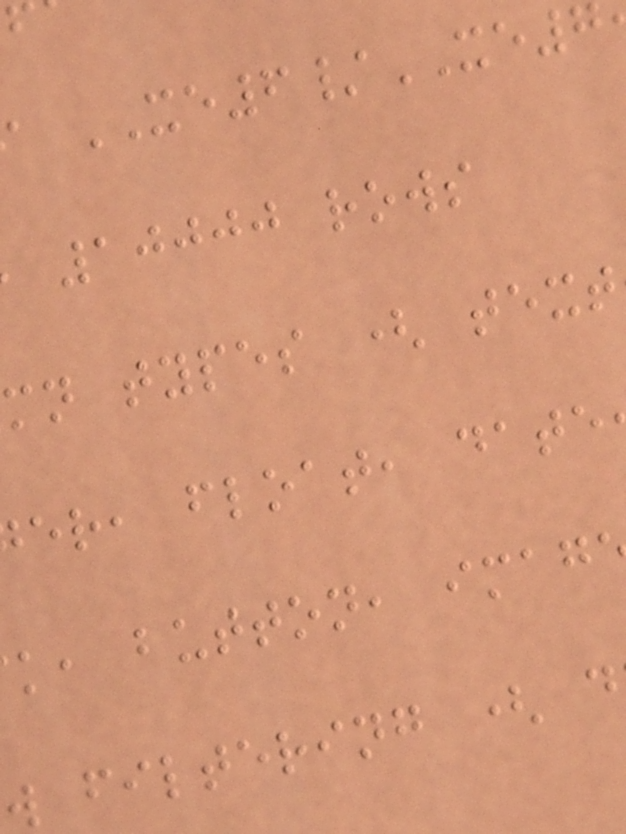XE6/XE7
10000 rows
mn types ( text
er, float, date
k, button, imag
w filtering ( d
